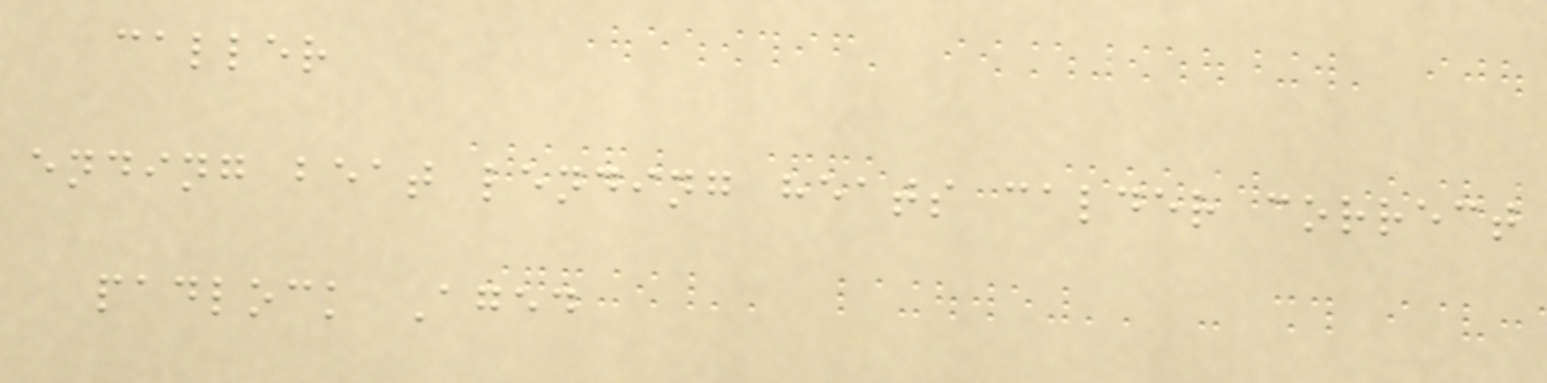caller
ending beat lending heats calder correct
padlock Aged
